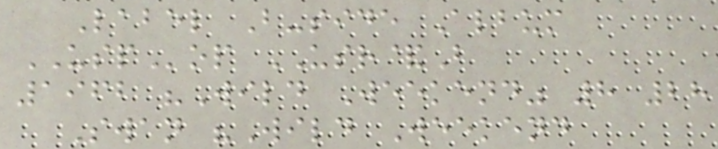Label B-side Album
USPop USR&B
1962 "Wild Weekend" 8 28
Swan "Wild Weekend
